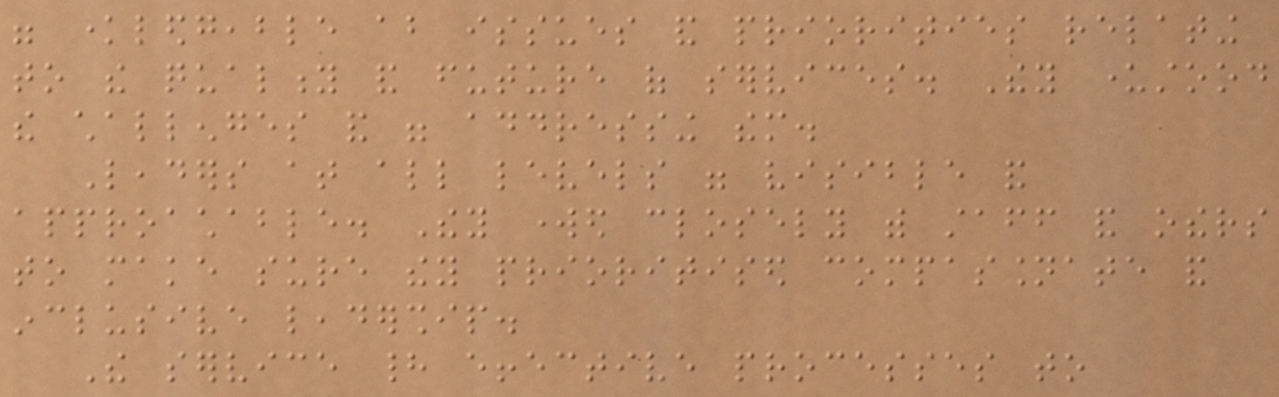were knowledgeable about issues and priorities relating
to the quality and future of services. They understood
the challenges and were addressing them.
Leaders at all levels were visible and
approachable. They worked closely with staff and others
to make sure they prioritised compassionate and
inclusive leadership.
The service had effective processes to
